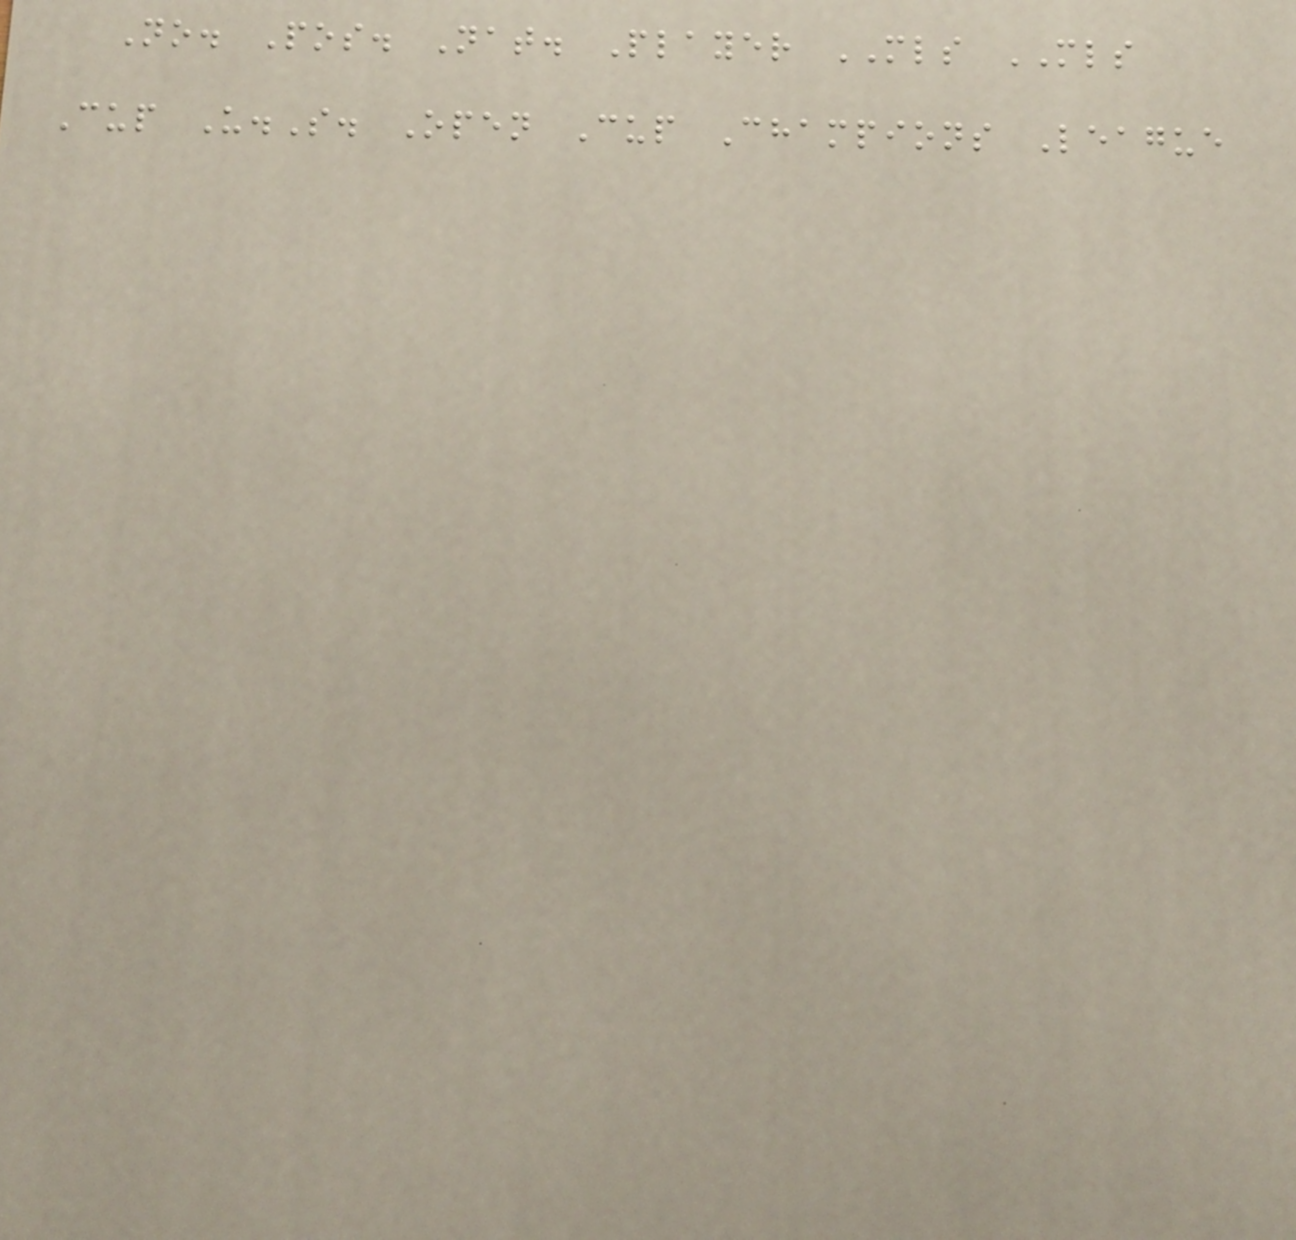No. Pos. Nat. Player MLS MLS
Cup U.S. Open Cup Champions League
